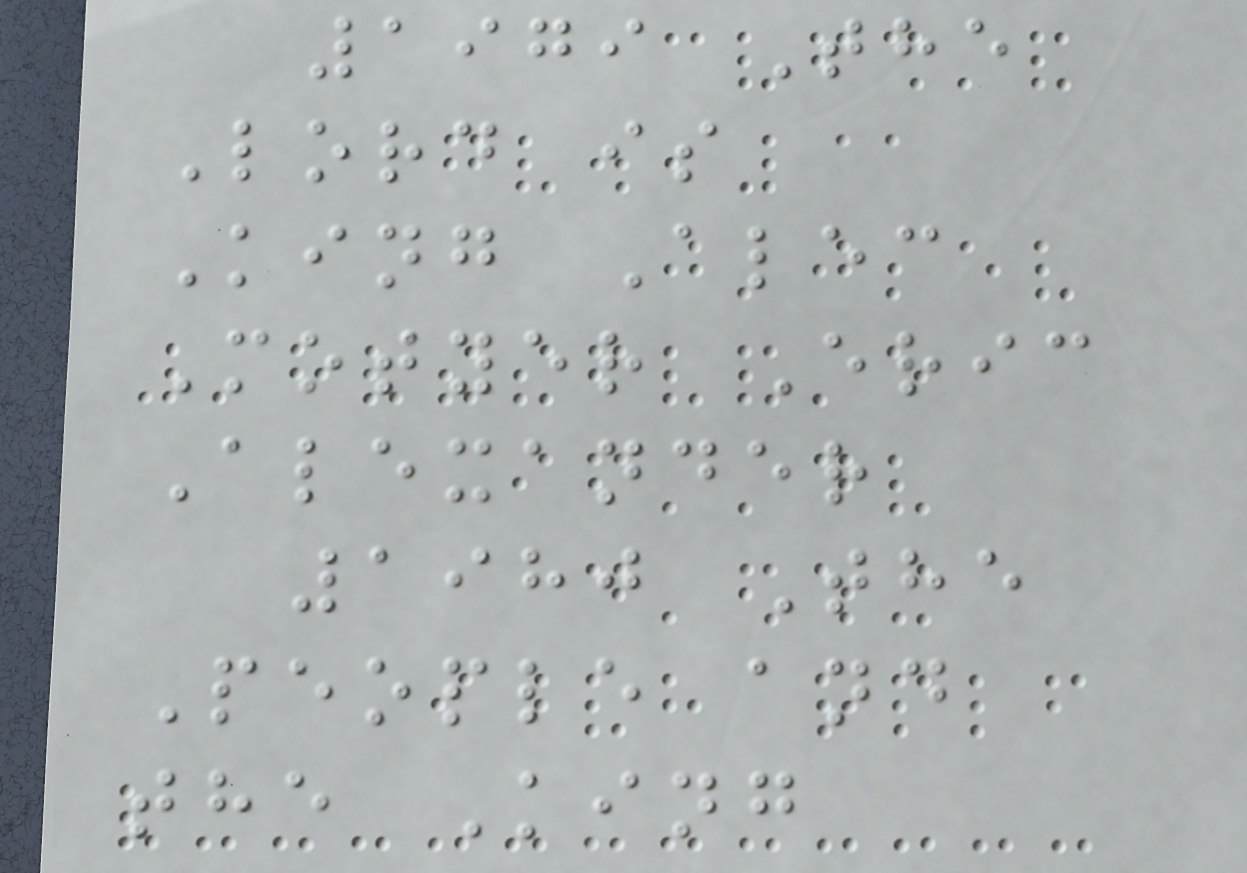1979 The
Lord is
King Alec
Motyer Eric
Alexander
1980 The
People and
the King
